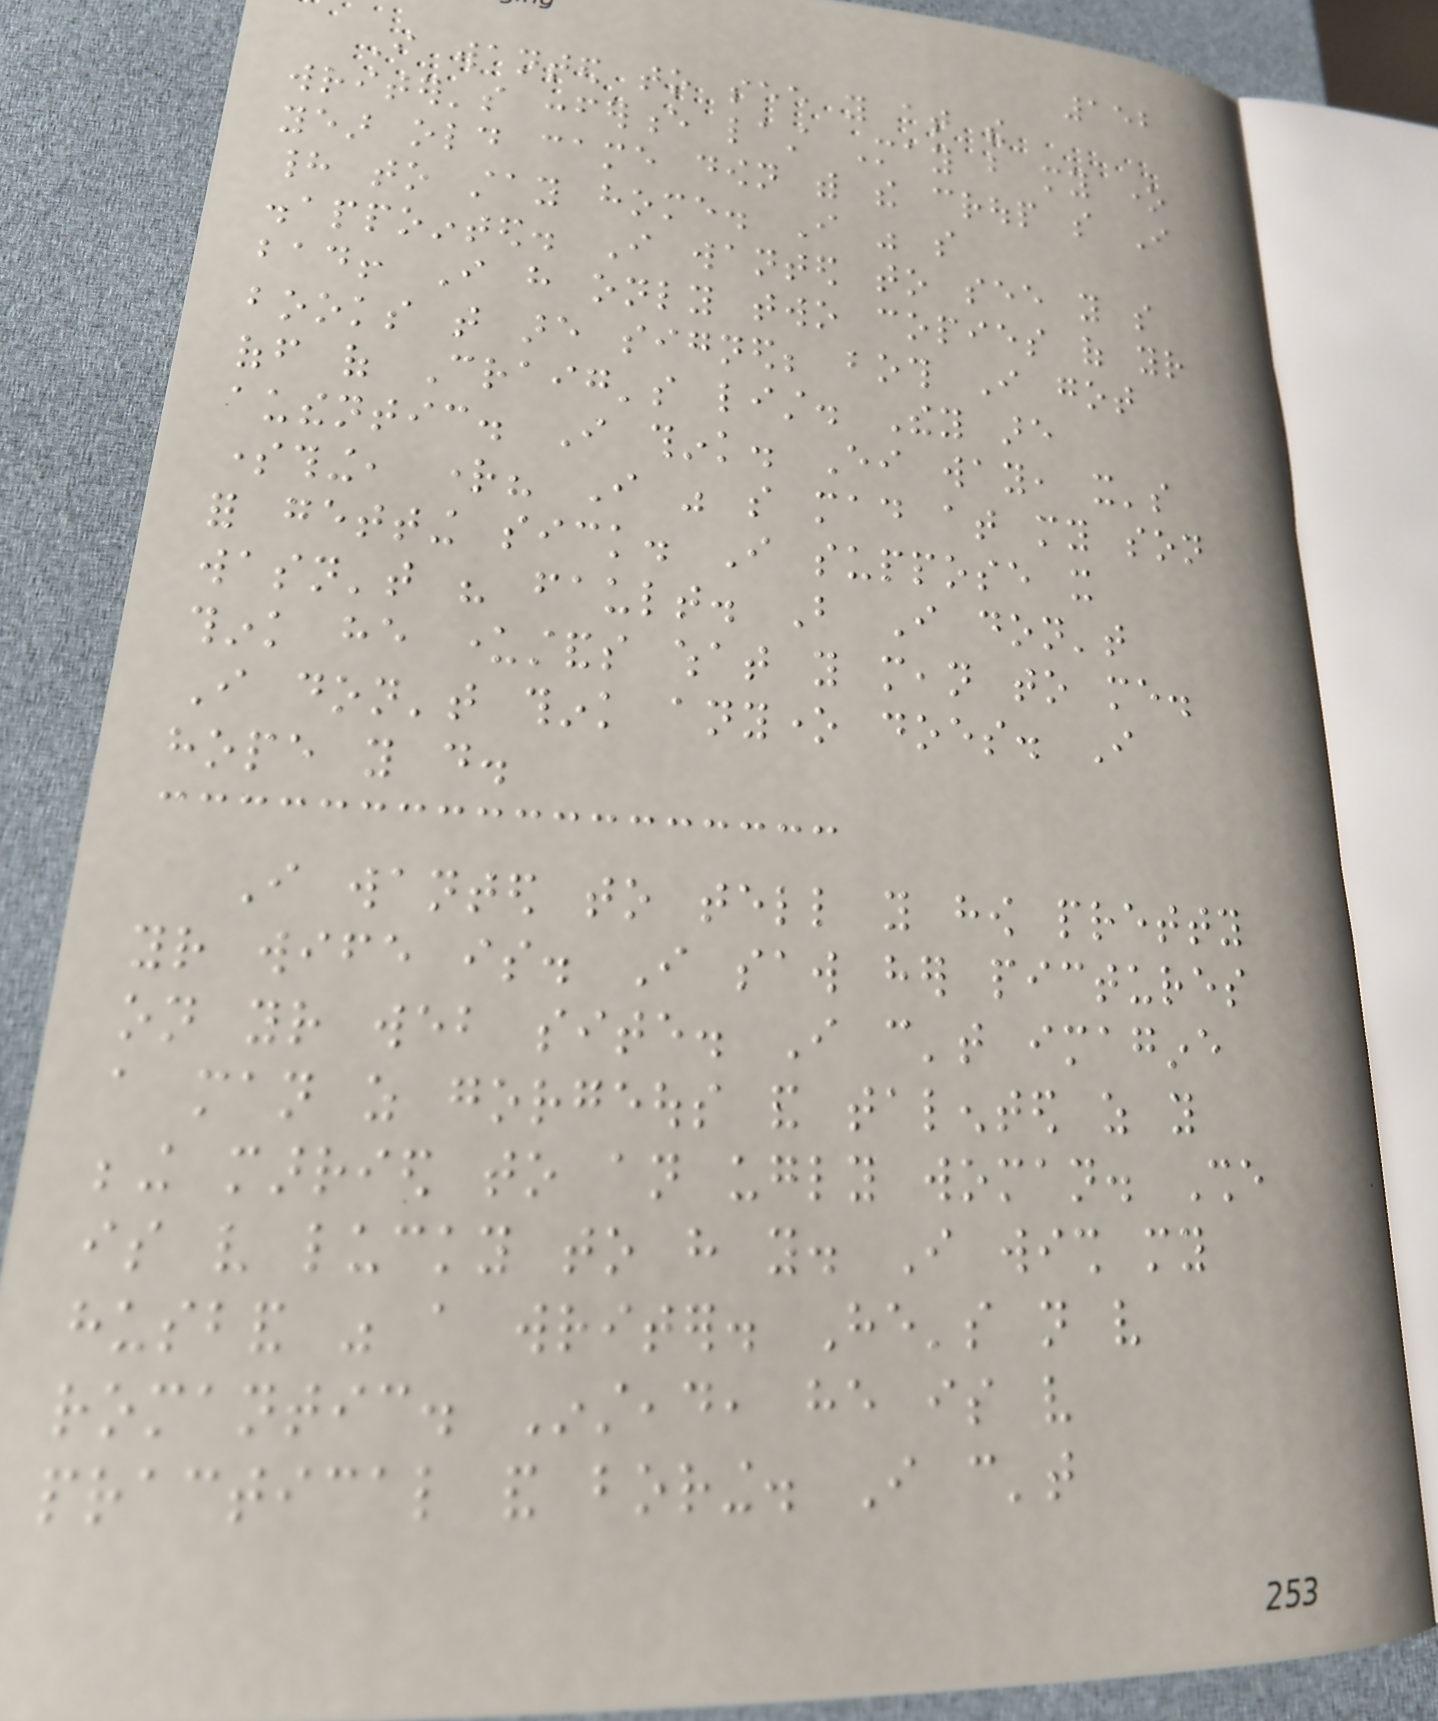152
I wanted to see you at the
writer's conference last May but my one
year old came down with the croup so I
had to stay home. I was so
disappointed. I wanted to see you so
bad! I have only two copies of your
books that are signed; both I got
off of Craig's list. They are
authentic. I think. Either way, it's
something, right? I was so mad at my son
for getting sick. I suppose it
wasn't his fault. But I don't
think he understands what you mean to me.
I don't think anyone does. I
hope you do.
I wanted to tell you how pretty
your wife is. I saw her pictures
on your web site. I can't imagine
a man as gorgeous and talented as you
being married to an ugly woman. She
is very lucky to have you. I wish my
husband was a writer. He's not very
romantic. Instead, he is very
practical and boring. I can't
